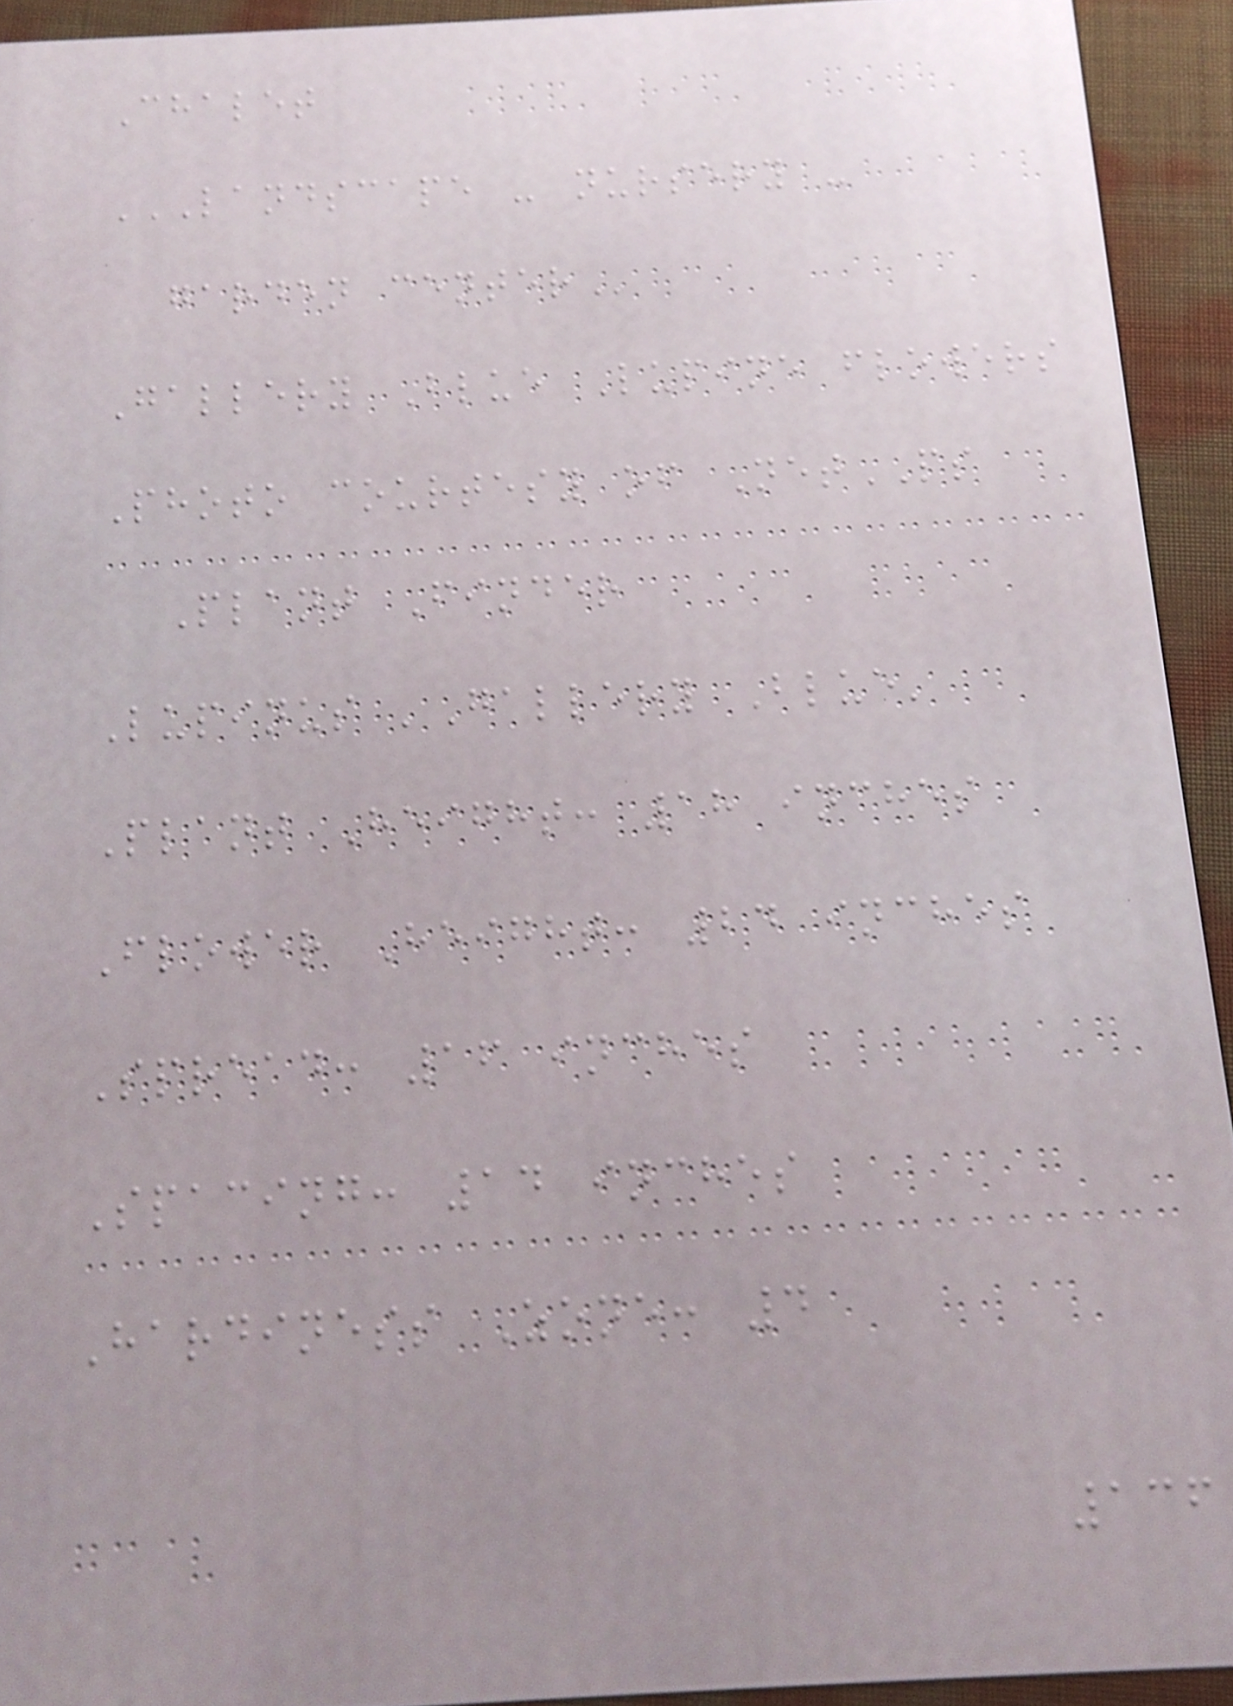Chalet
LANDSCAPE - NURSERY -
GARDEN CENTER
Gallery Blue Lupine flowers
Photo courtesy of NetPS
Plant Finder
Lupinus 'Gallery Blue'
Plant Height: 18 inches
Flower Height: 24 inches
Spread: 16 inches
Spacing: 14 inches
Hardiness Zone: 4
136
